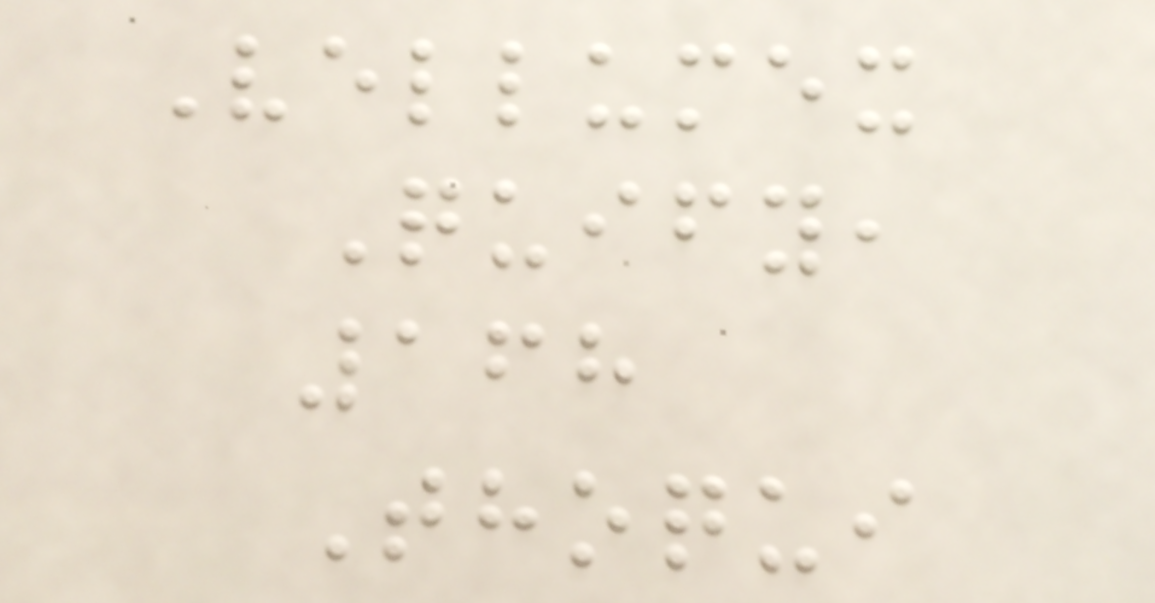Vellumex
Quify,
168
Thoqui
